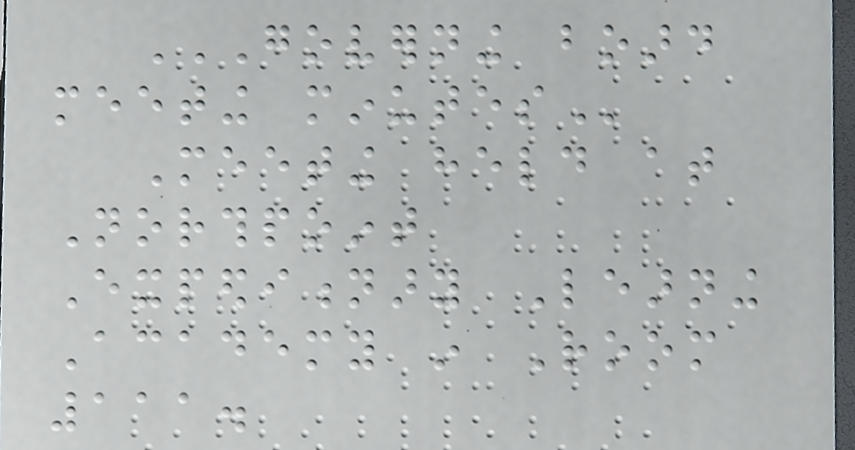GOVERNING BOARD
MEETING MINUTES
Meeting held at
Northpoint
Expeditionary Learning
Academy in Room
111.
